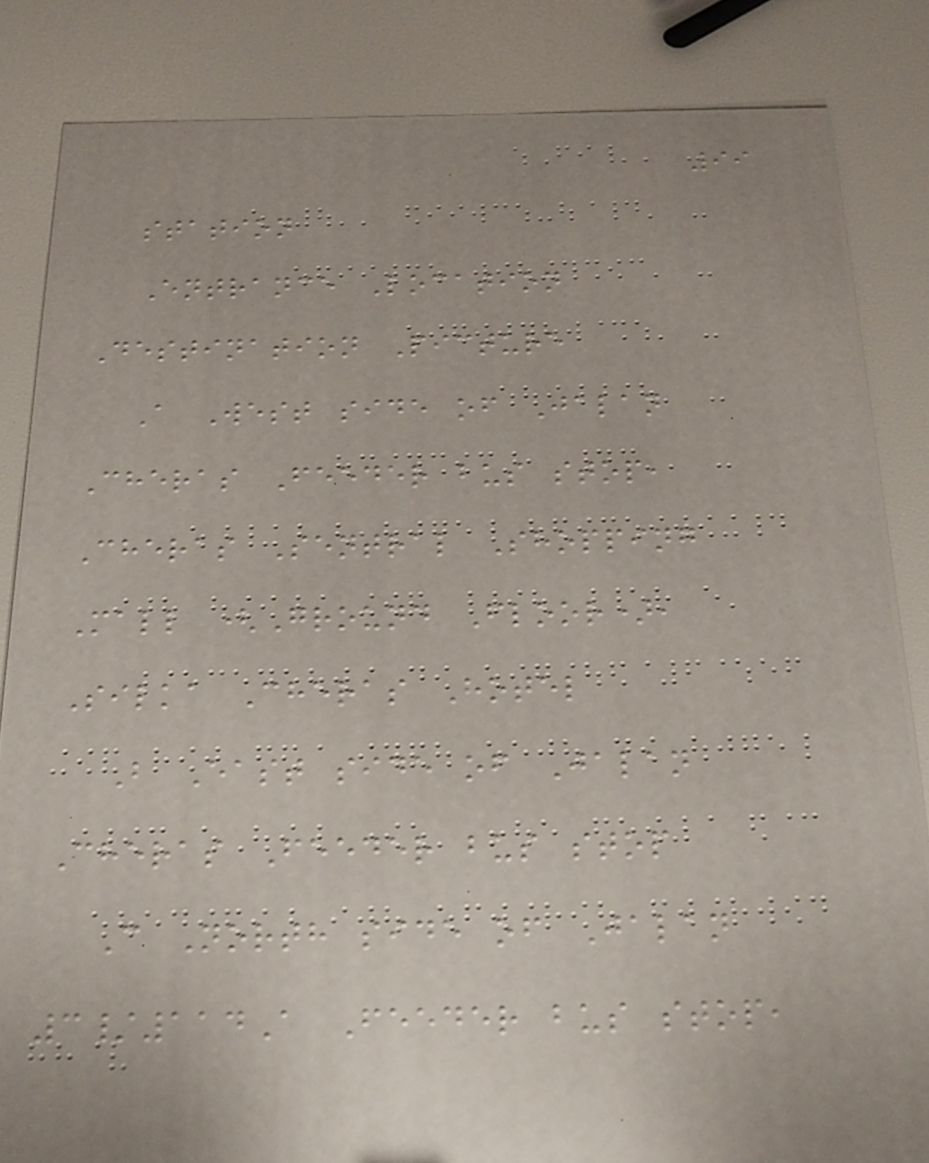99
station
Entrance Location
Destination Picture
A West side of Jalan
Cheras Feeder bus stop,
Cheras Sentral Shopping
Mall (Ground Floor),
Silka Cheras Hotel
B East side of Jalan
Cheras Feeder bus stop
C North side of Jalan
3/114A Feeder bus stop,
